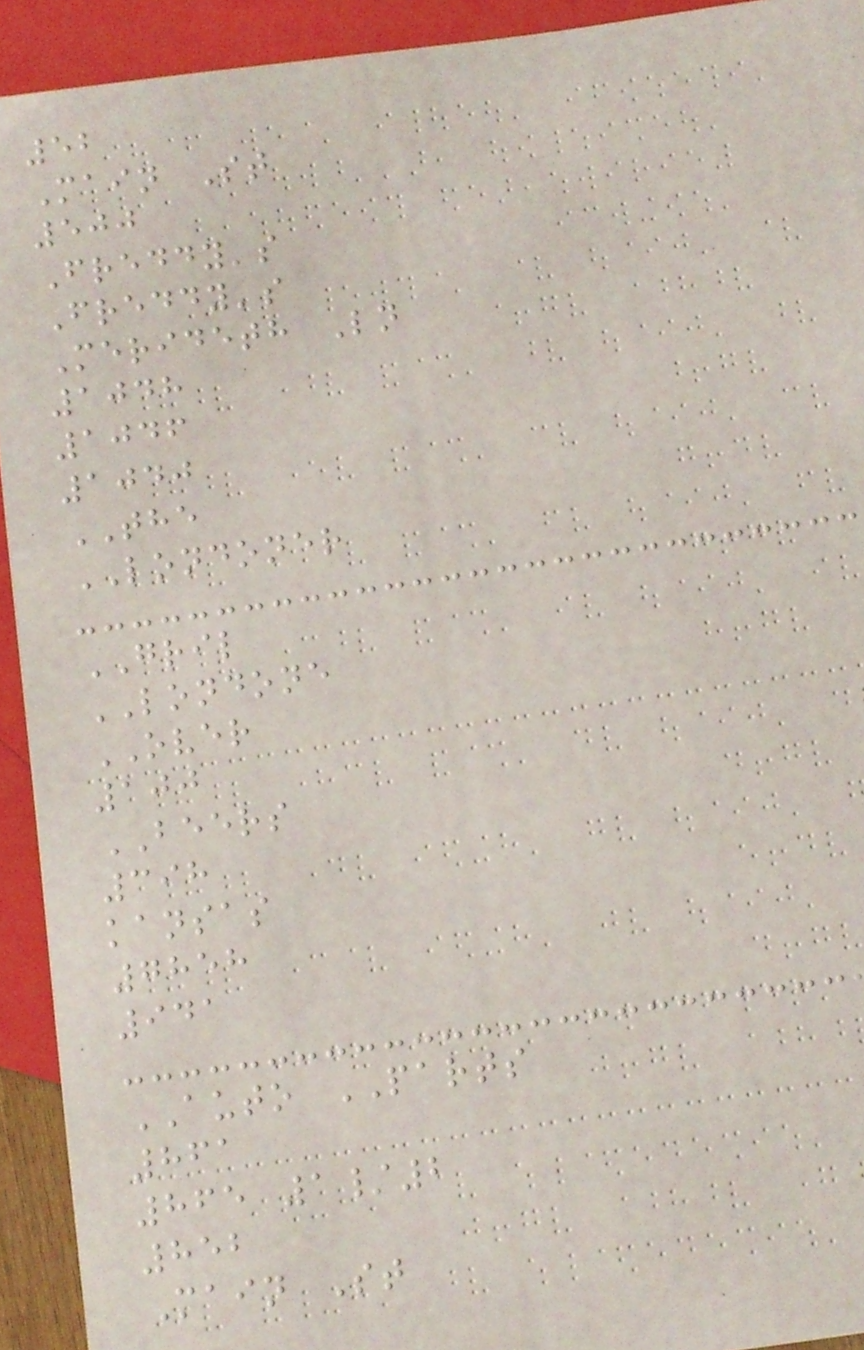52
Main St
500
Freddy's
Freddy's
Merideth Ln
1048
1046
1040
THE
LONDONER
GRIL
LONDONE
OVER
100
BEERS
398
kansas
7858
941
AUTO PARTS
861
865 1/2
852
Main St
